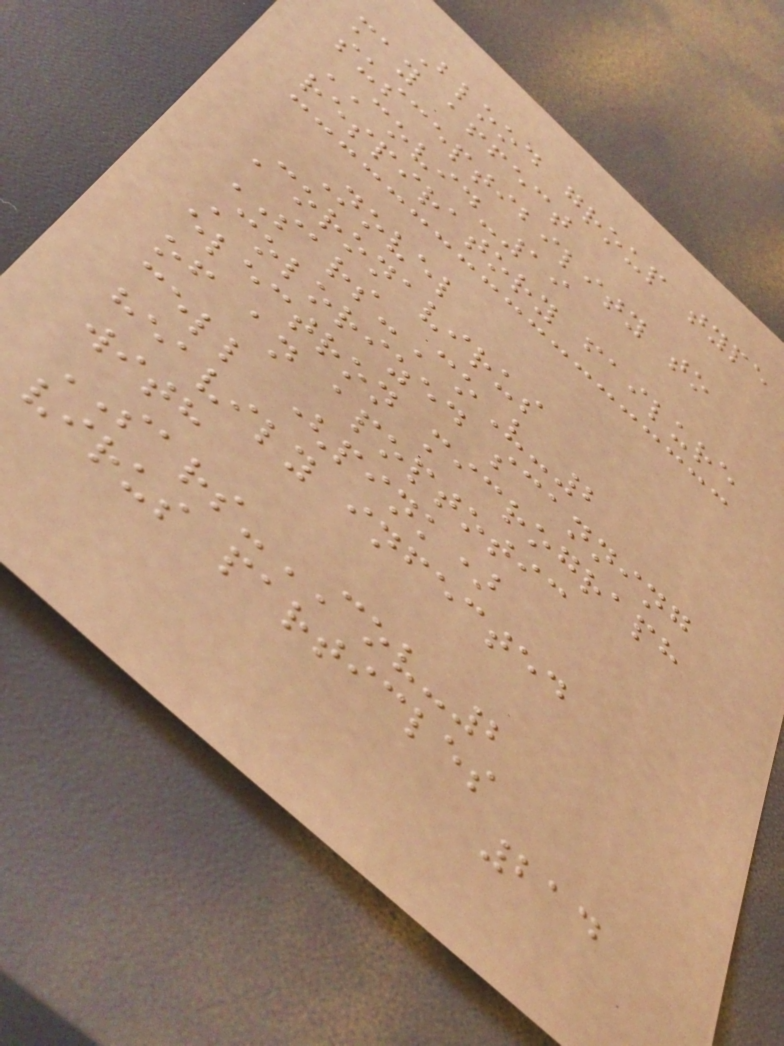Blood group type
may affect
susceptibility to
COVID-19
respiratory failure
Novel
Coronavirus
SARS-CoV-2
Colorized scanning
electron micrograph
of an apoptotic
cell (pink)
heavily infected
with
SARS-COV-2
virus particles
214
